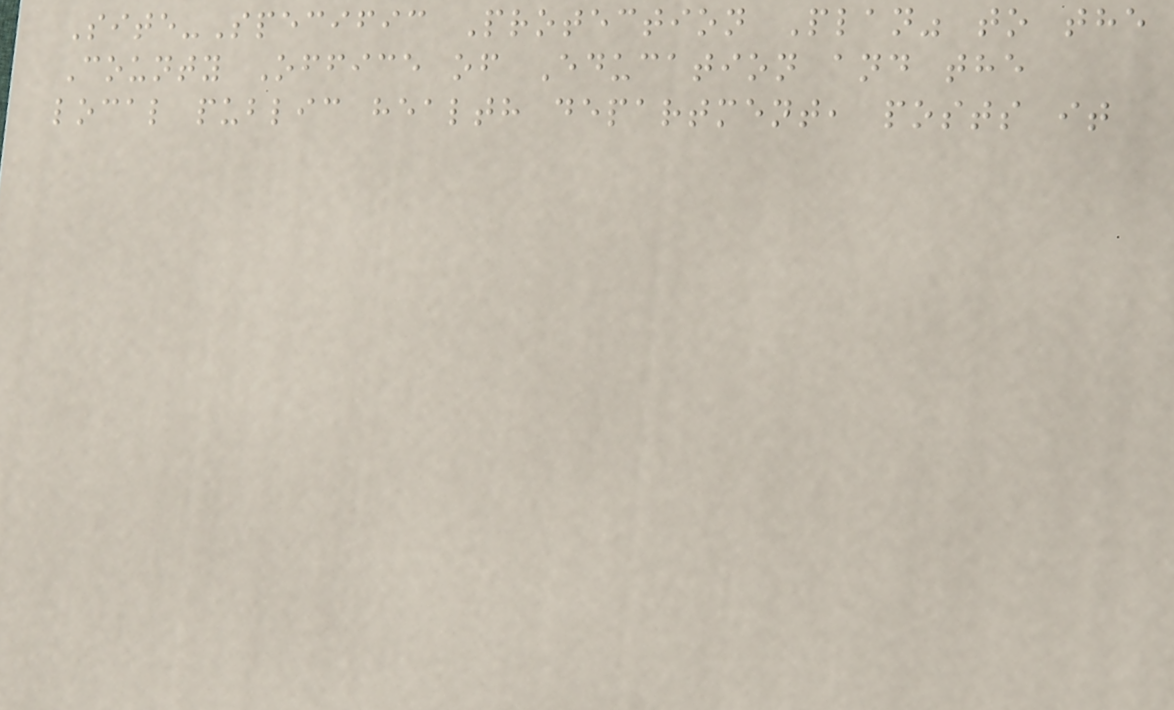Site-Specific Protection Plan" to the
County Office of Education and the
local public health department, posts it
